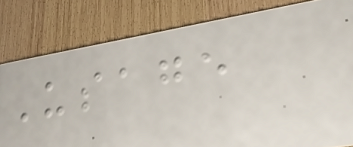Usage
